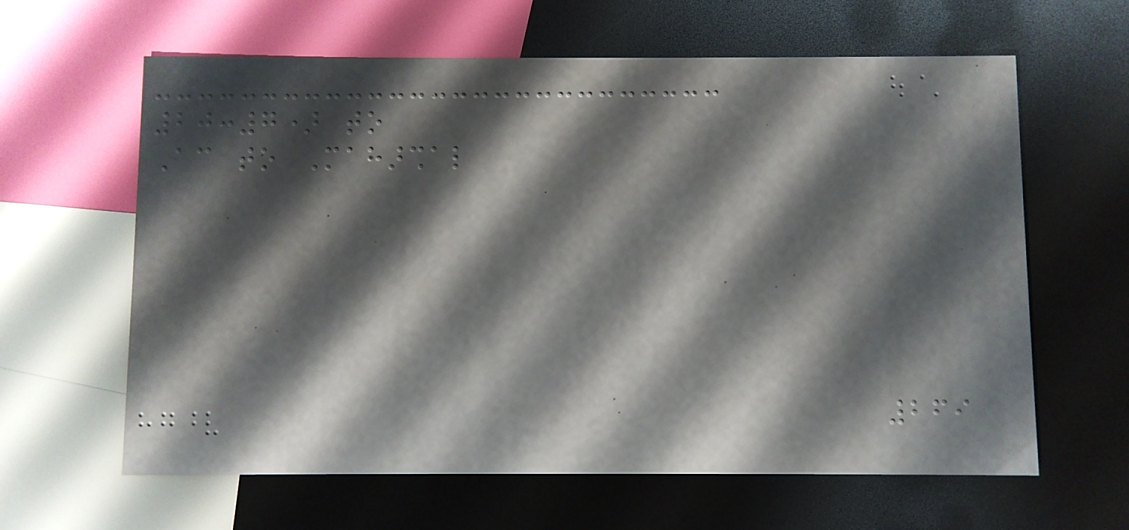20:7) to
According to Maharshal
269
